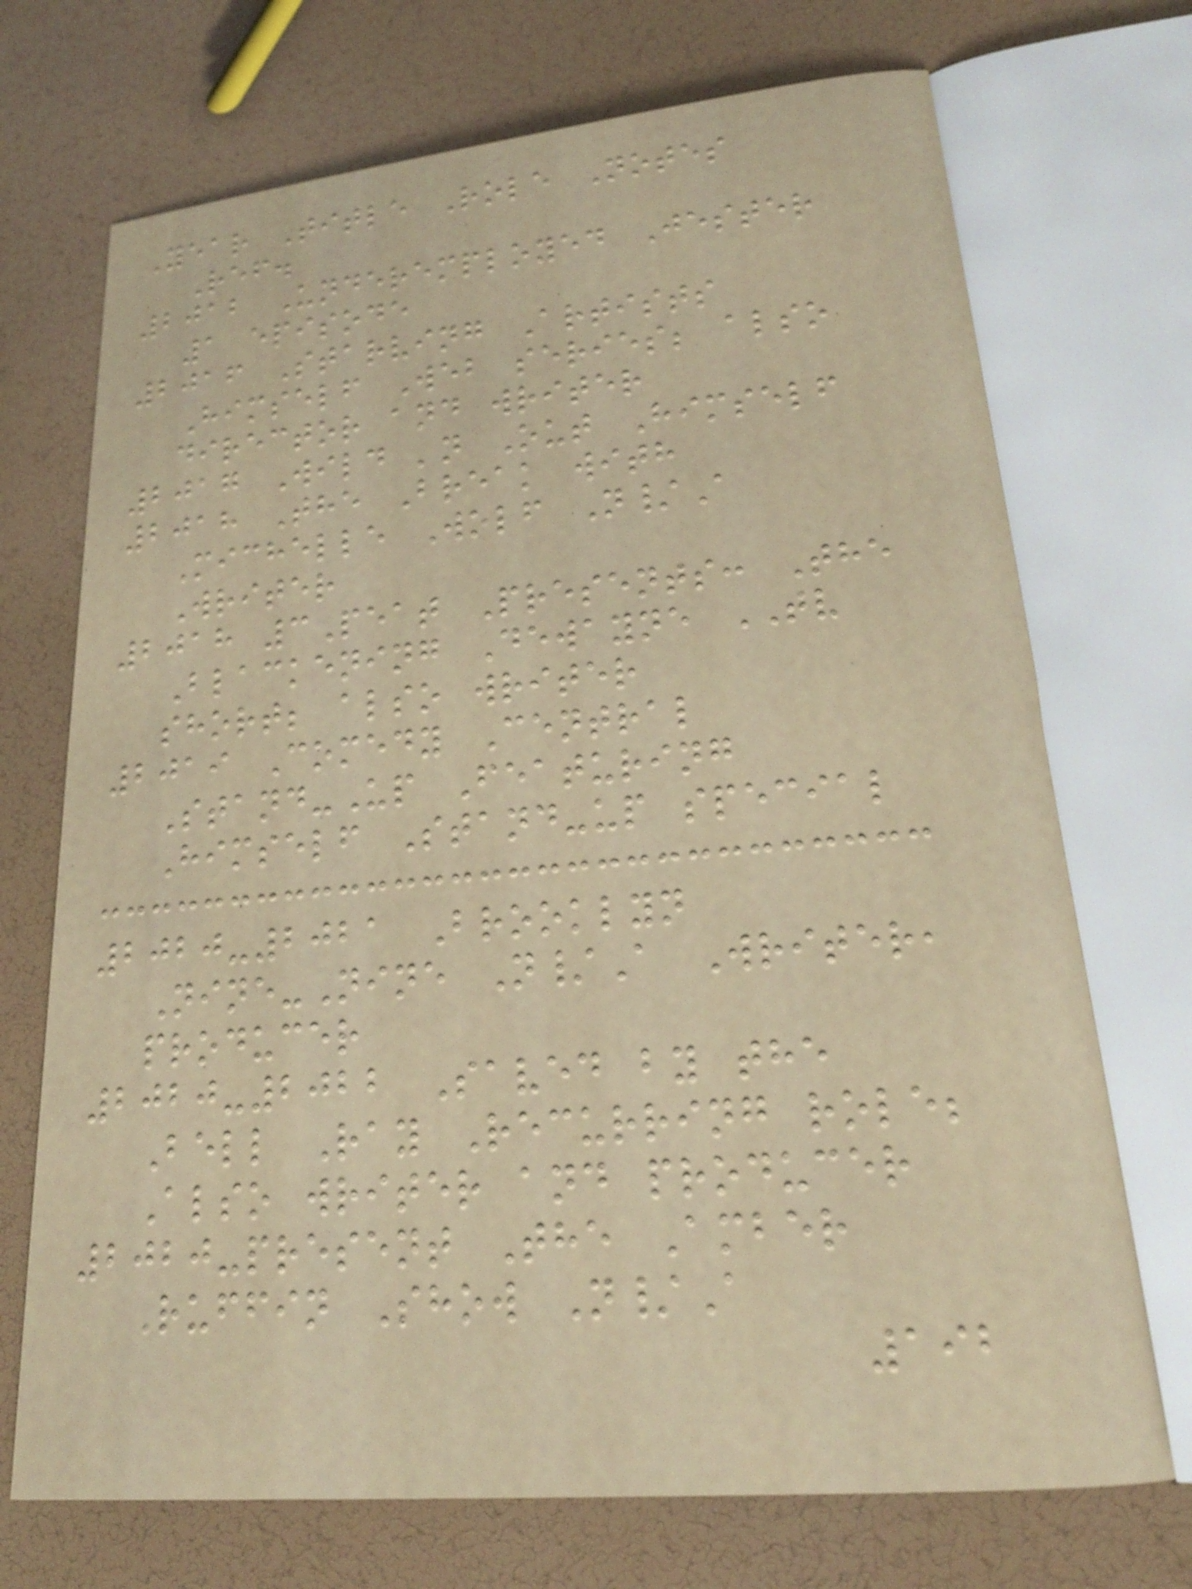Year Title Role Notes
Ref.
2012 Underemployed Jester
1 episode
2016 Starving Artists
Himself Web series; also
director and writer
2017 Wild 'n Out Himself
2018 The Break with
Michelle Wolf N/A
Writer
2018 3Peat Presents: The
Blackening Dewayne TV
short; also writer
2019 Comedy Central
Stand-Up Featuring
Himself Stand-up special
2020-2021 Brooklyn
Nine-Nine N/A Writer,
producer
2020-2022 Saved by the
Bell Ray Recurring role;
Also writer and producer
2020-present The Amber
Ruffin Show N/A
192
